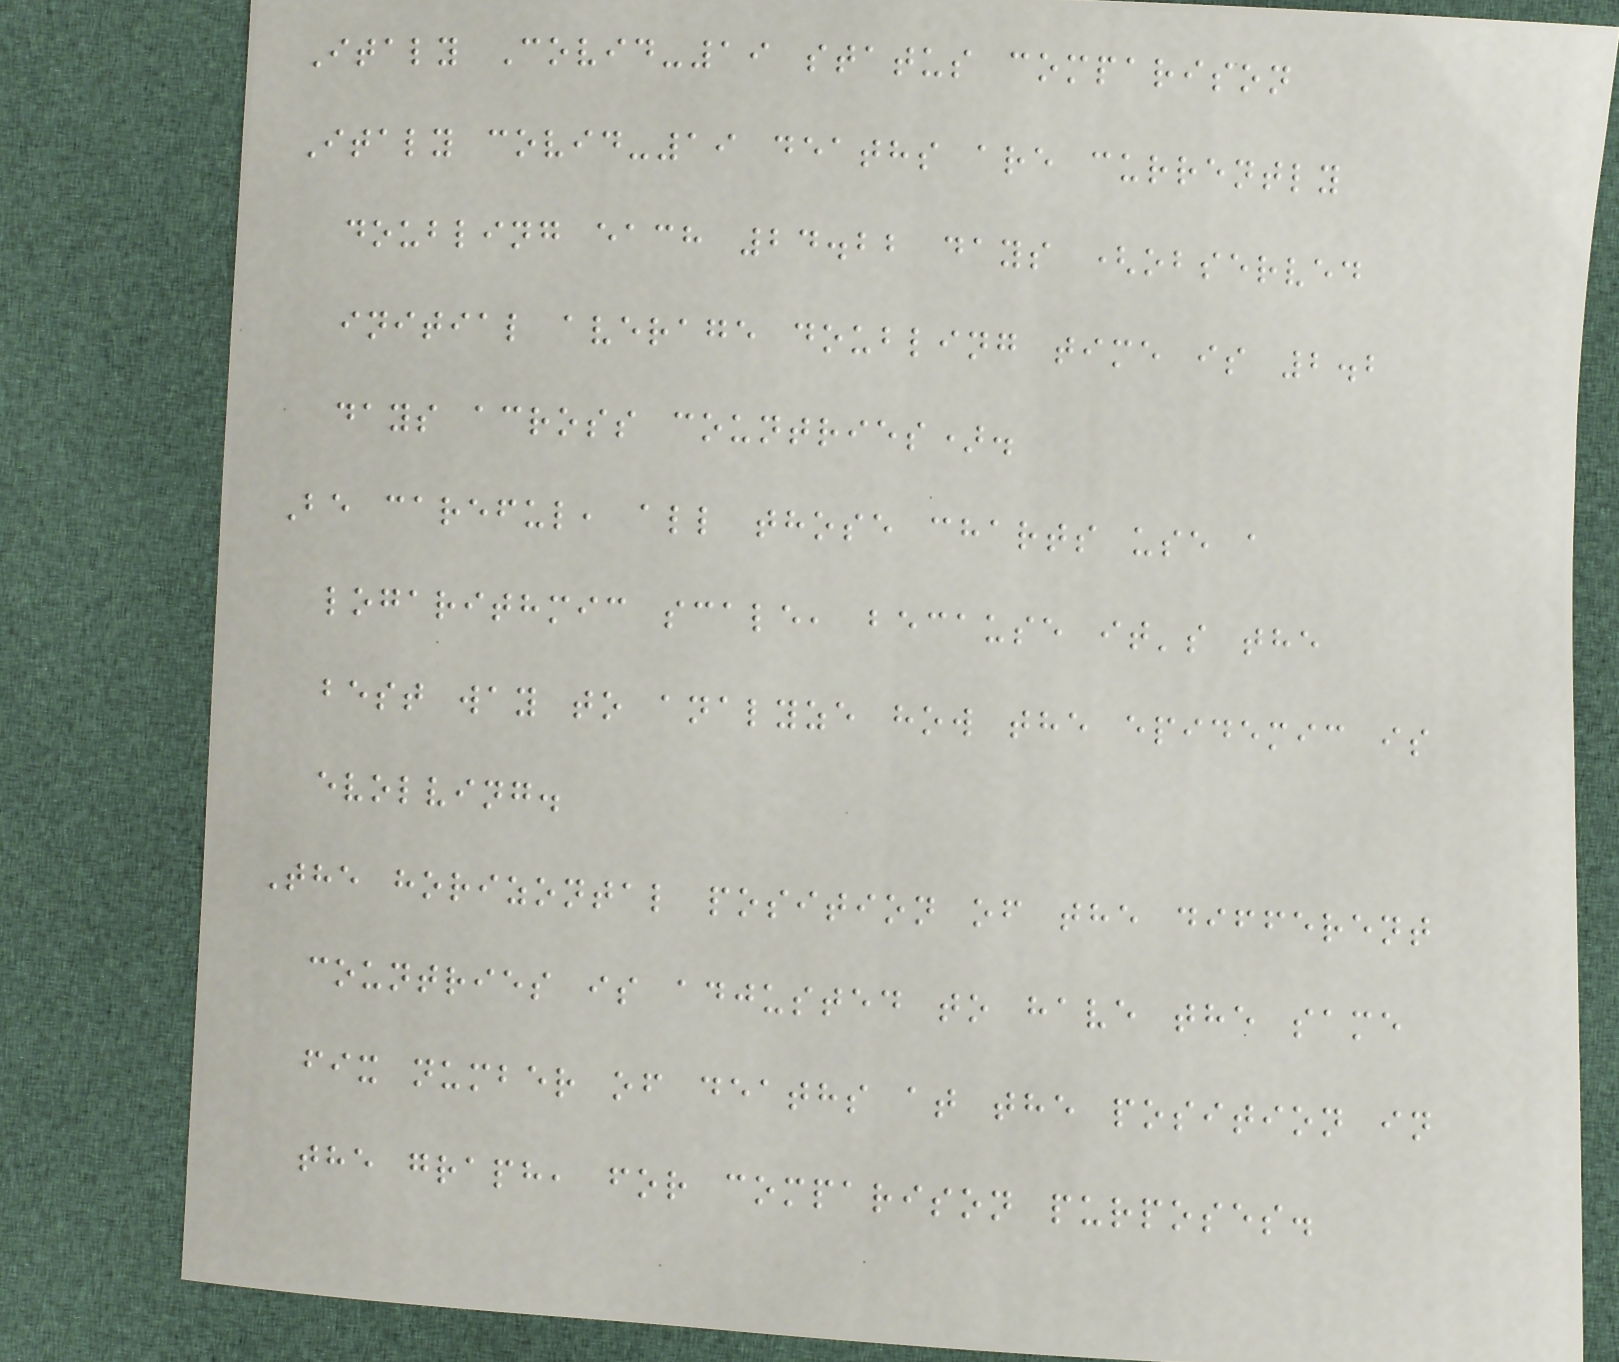Italy Covid-19 status comparison
Italy covid-19 deaths are currently
doubling each 24.22 days (observed
initial average doubling time is 2.2
days across countries).
Be careful, all those charts use a
logarithmic scale, because it's the
best way to analyze how the epidemic is
evolving.
The horizontal position of the different
countries is adjusted to have the same
fix number of deaths at the position in
the graph, for comparison purposes.
